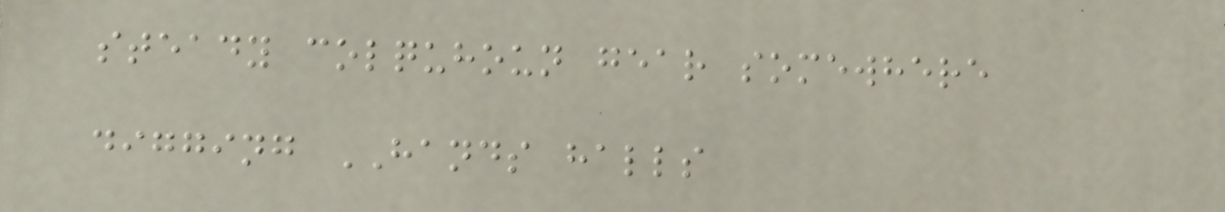steady colquhoun gear somewhere
digging HANDS halls
